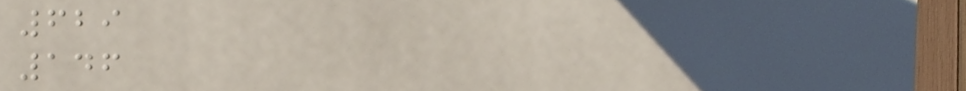629
146
